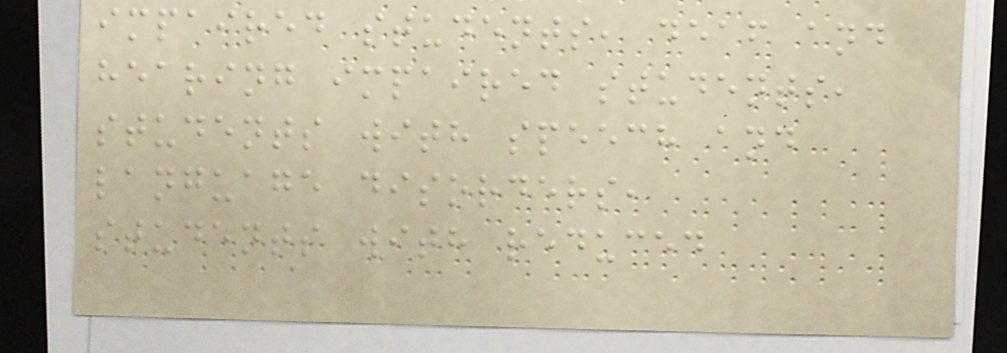impaired students, deaf and
hearing impaired students,
students with speech and
language disorders,
students with reduced
